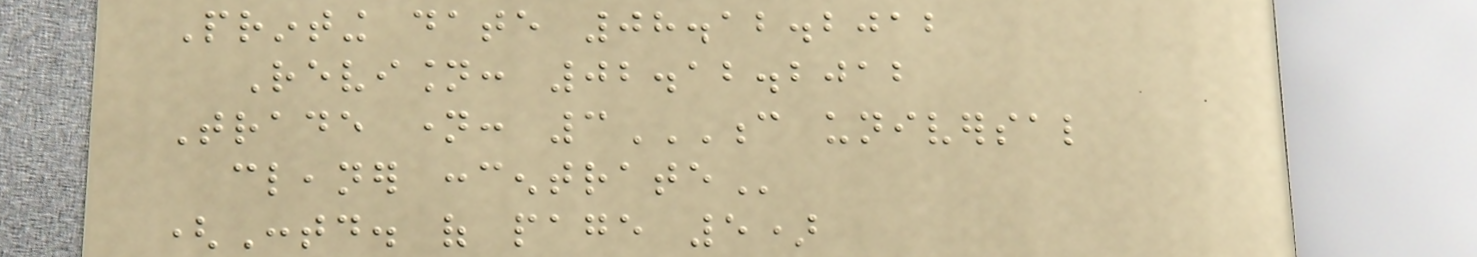Printing date 08.12.2012
Revision: 02.12.2012
Trade name: 3C UNIVERSAL
CLEANER CONCENTRATE
(Contd. of page 5)
